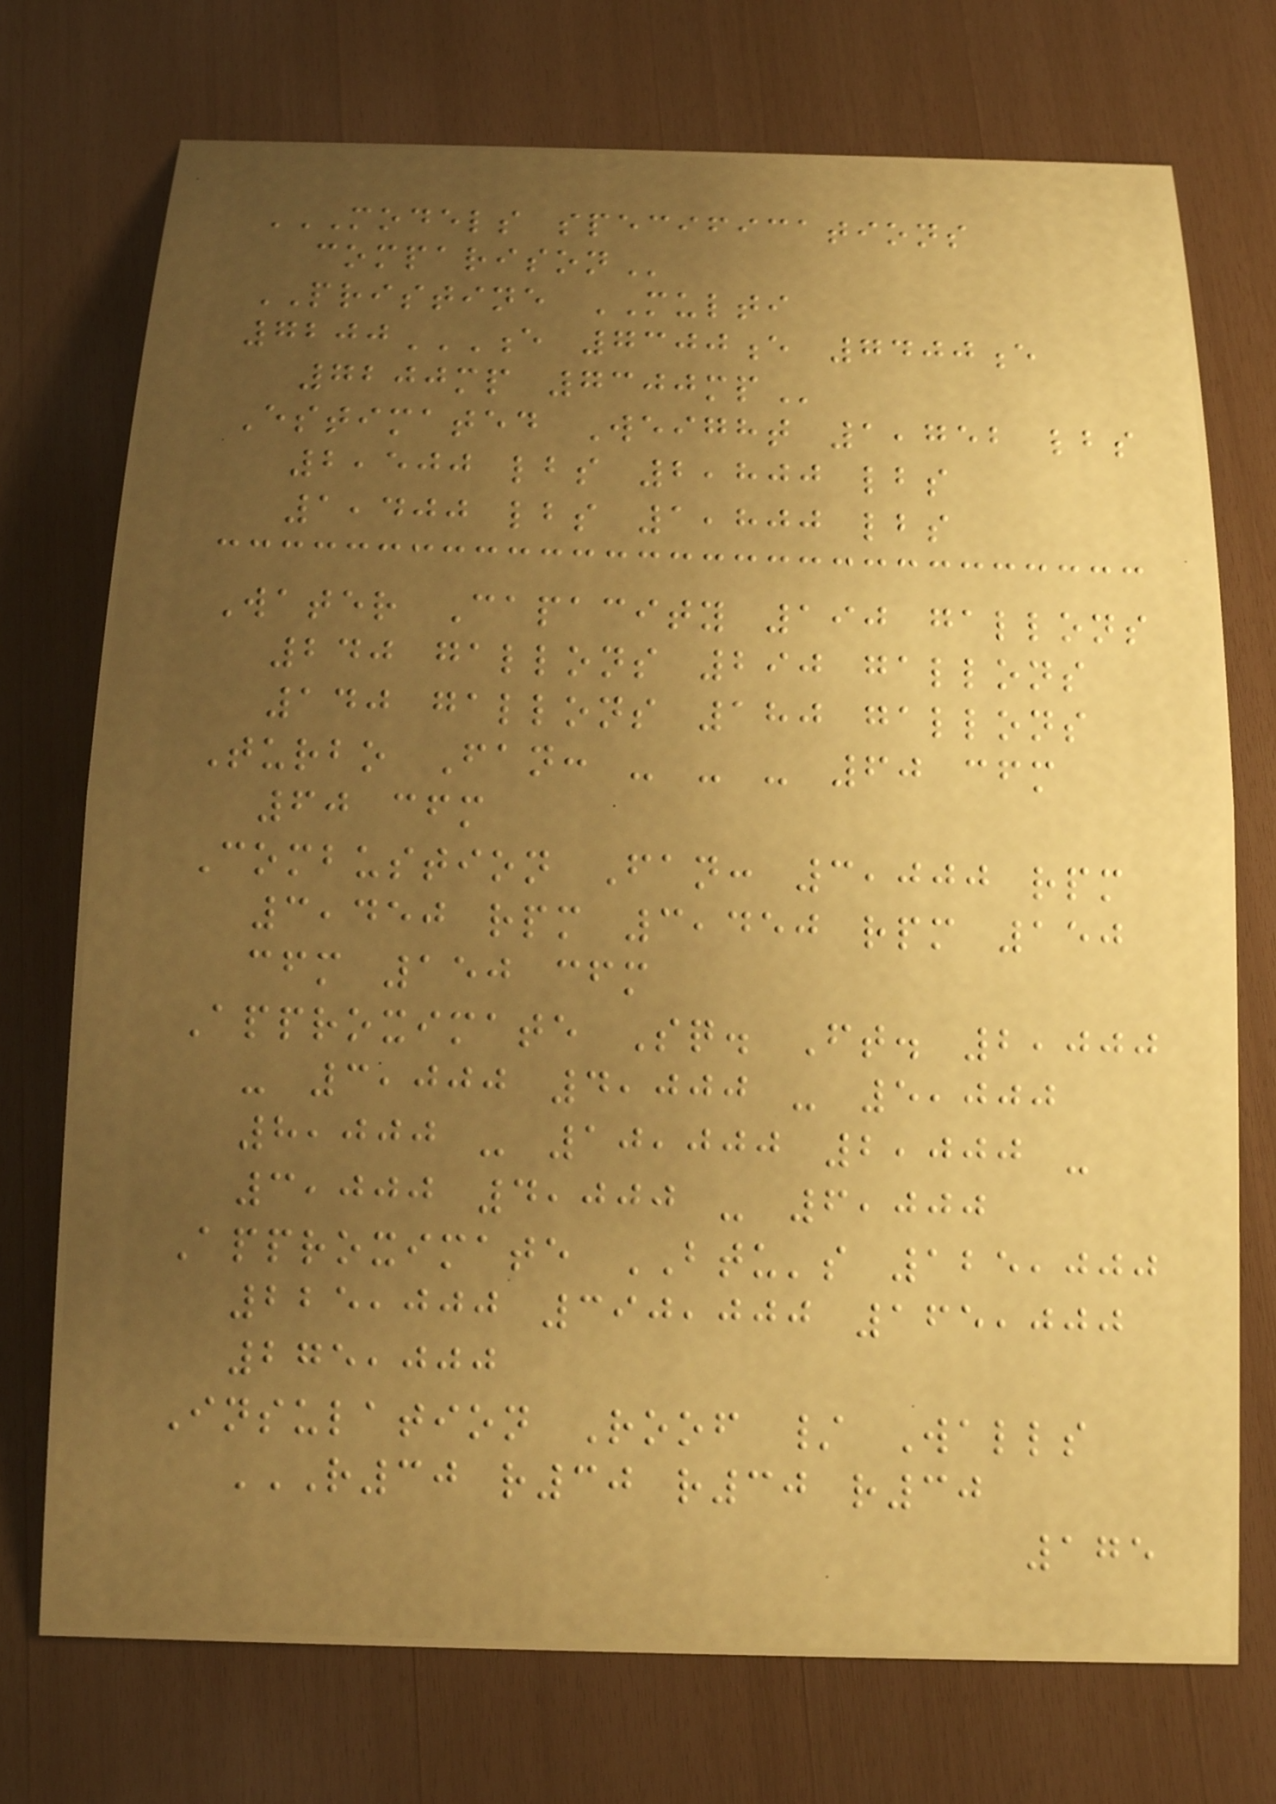MODELS SPECIFICATIONS
COMPARISON
PRISTINE MULTI
7200E 7300E 7400E
7200MP 7300MP
Estimated Weight 1,752 lbs
2,500 lbs 2,800 lbs
1,400 lbs 1,800 lbs
Water Capacity 190 gallons
240 gallons 290 gallons
140 gallons 180 gallons
Turbo Fan: - - - 60 cfm
60 cfm
Combustion Fan: 3,000 rpm
3,450 rpm 3,450 rpm 150
cfm 150 cfm
Approximate Sq. Ft. 2,000
- 3,000 4,000 - 5,000
8,000 - 10,000 2,000 -
3,000 4,000 - 6,000
Approximate BTU's 125,000
225,000 390,000 165,000
275,000
Insulation Roof / Walls
R30 R30 R30 R30
175
